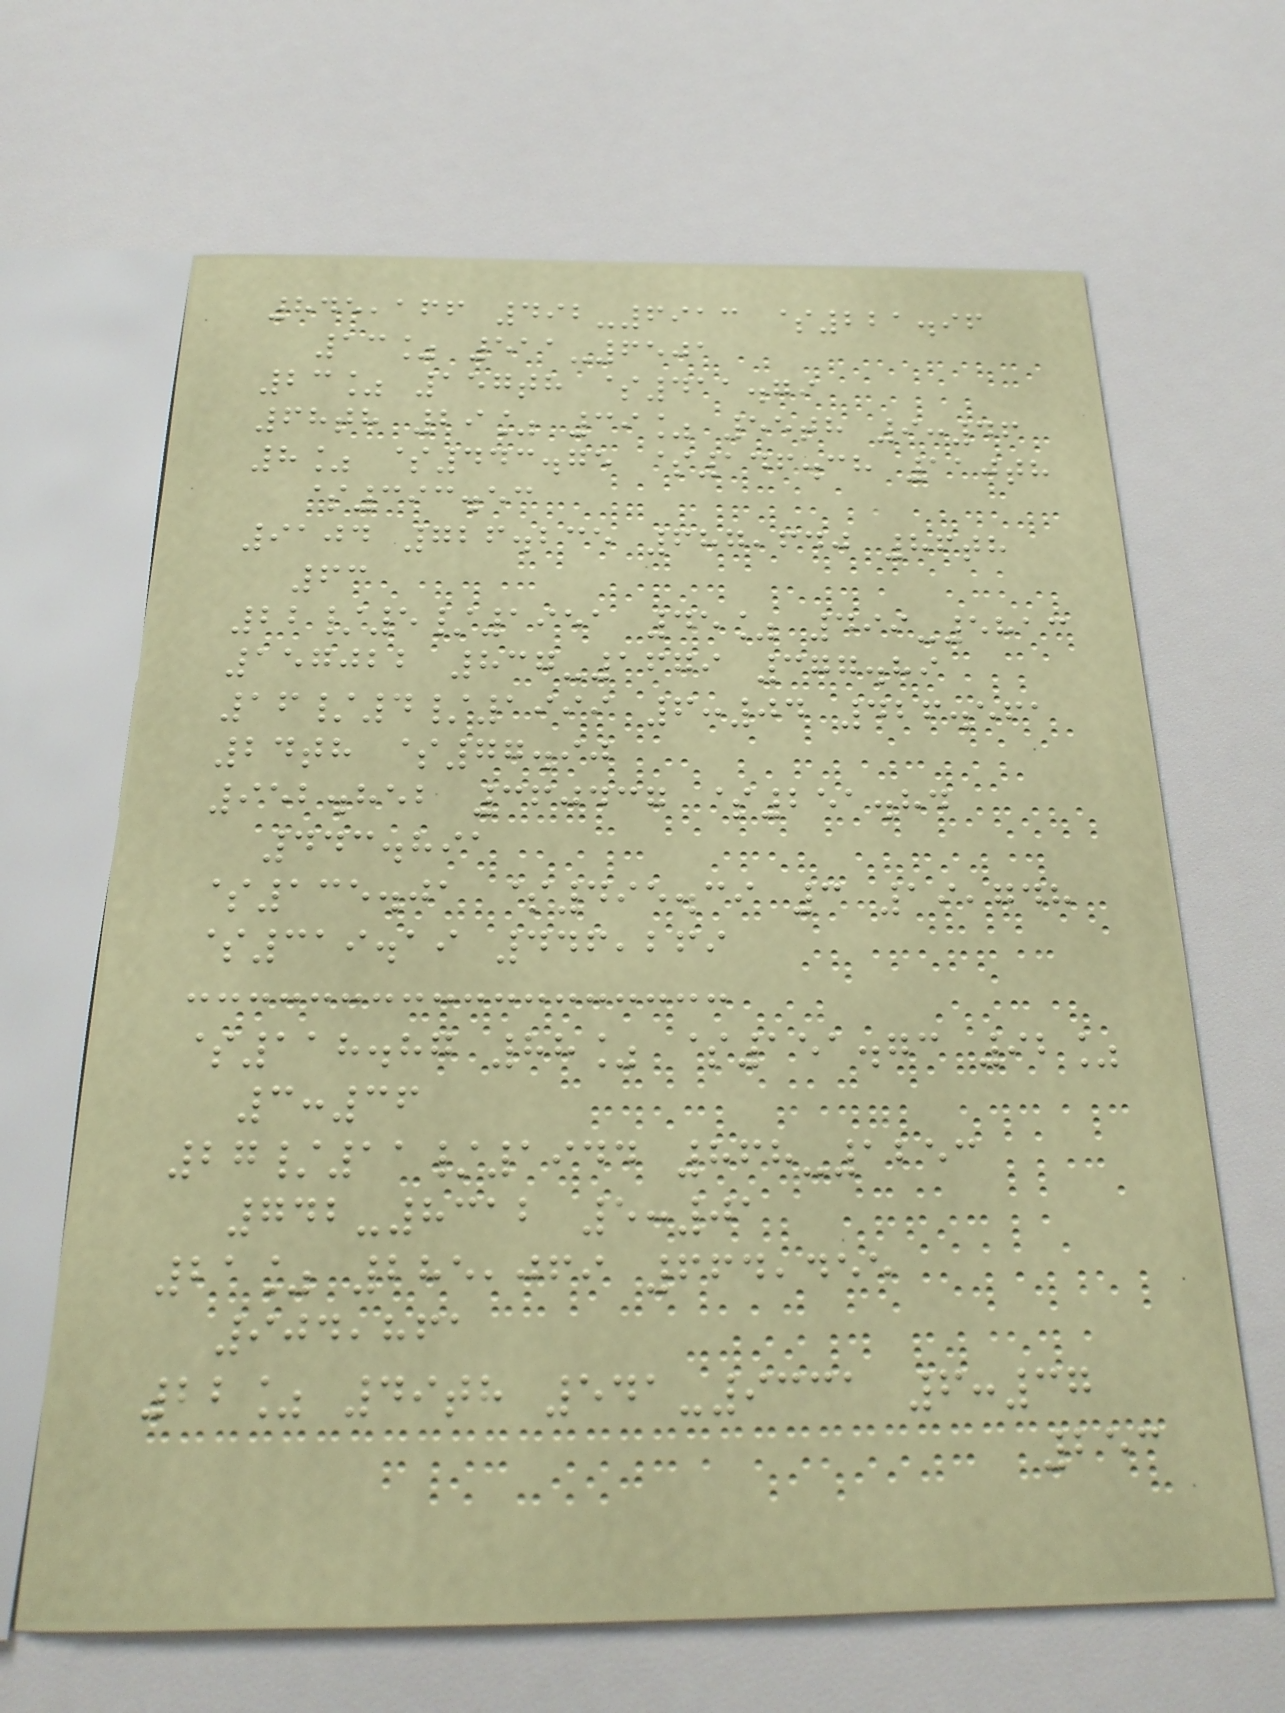845,166 492-6913 $221.96
13% 511-6501
23% 157th $411.79
68th 29% 39% 55th 9:46
8% $443.75 $146.38 110th
$393.53
9104 726.235 687,640 86th
63
22/5/1951 45% 499-5813
157022 837-1679 377.89
16/4/1999 6:04 426.561
24th $77.90
952.852 360437 $251.84
443.891
$135.01 $495.39 3 19,748
$319.19 446,269
$118.87 88% $151.73 92%
3:36
27/11/1944 868-1253
742-8312 5:01
21% 285,069 664,455
904,861
22% 49th 541-9331 6:37
253
